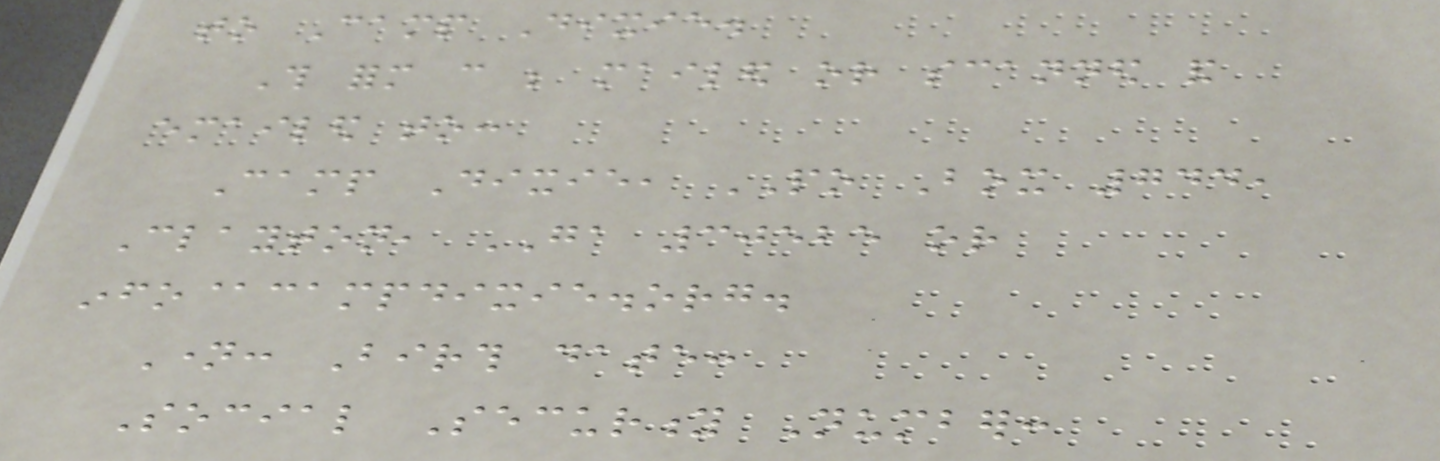to Camp Dixie.
This form can be mailed or scanned and
emailed to:
Camp Dixie, PO Box 744,
Clayton, GA 30525 or
info@campdixie.org.
Name: Birth date:
Social Security Number:
